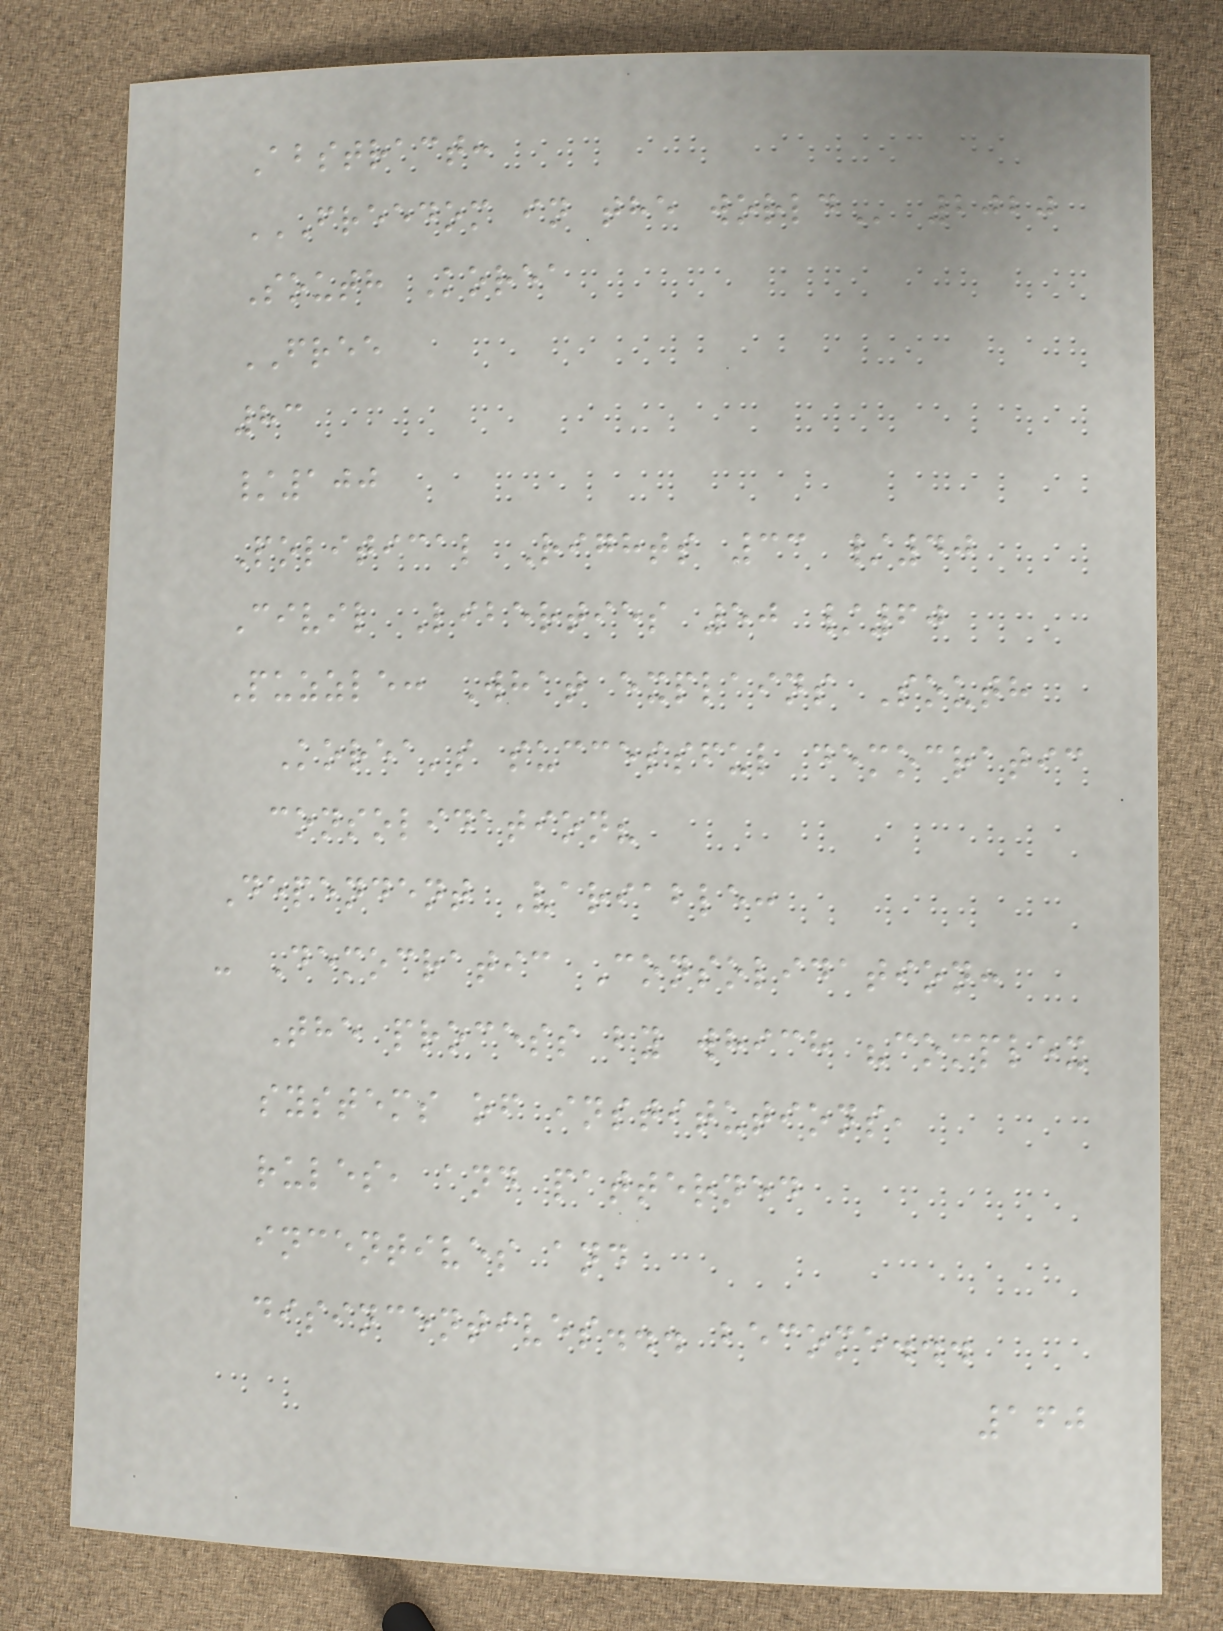Abstract:
FREEDOM IN THE WORLD 2020
South Korea
FREE
83
/100
Political Rights 33 /40
Civil Liberties 50 /60
Puzzle: What explains South
Korea's successful democratic
consolidation?
Dependent Variable:
- Democratic Consolidation:
The process by which "complex
systems of institutions,
rules, and patterned
incentives and
disincentives... become...
160
